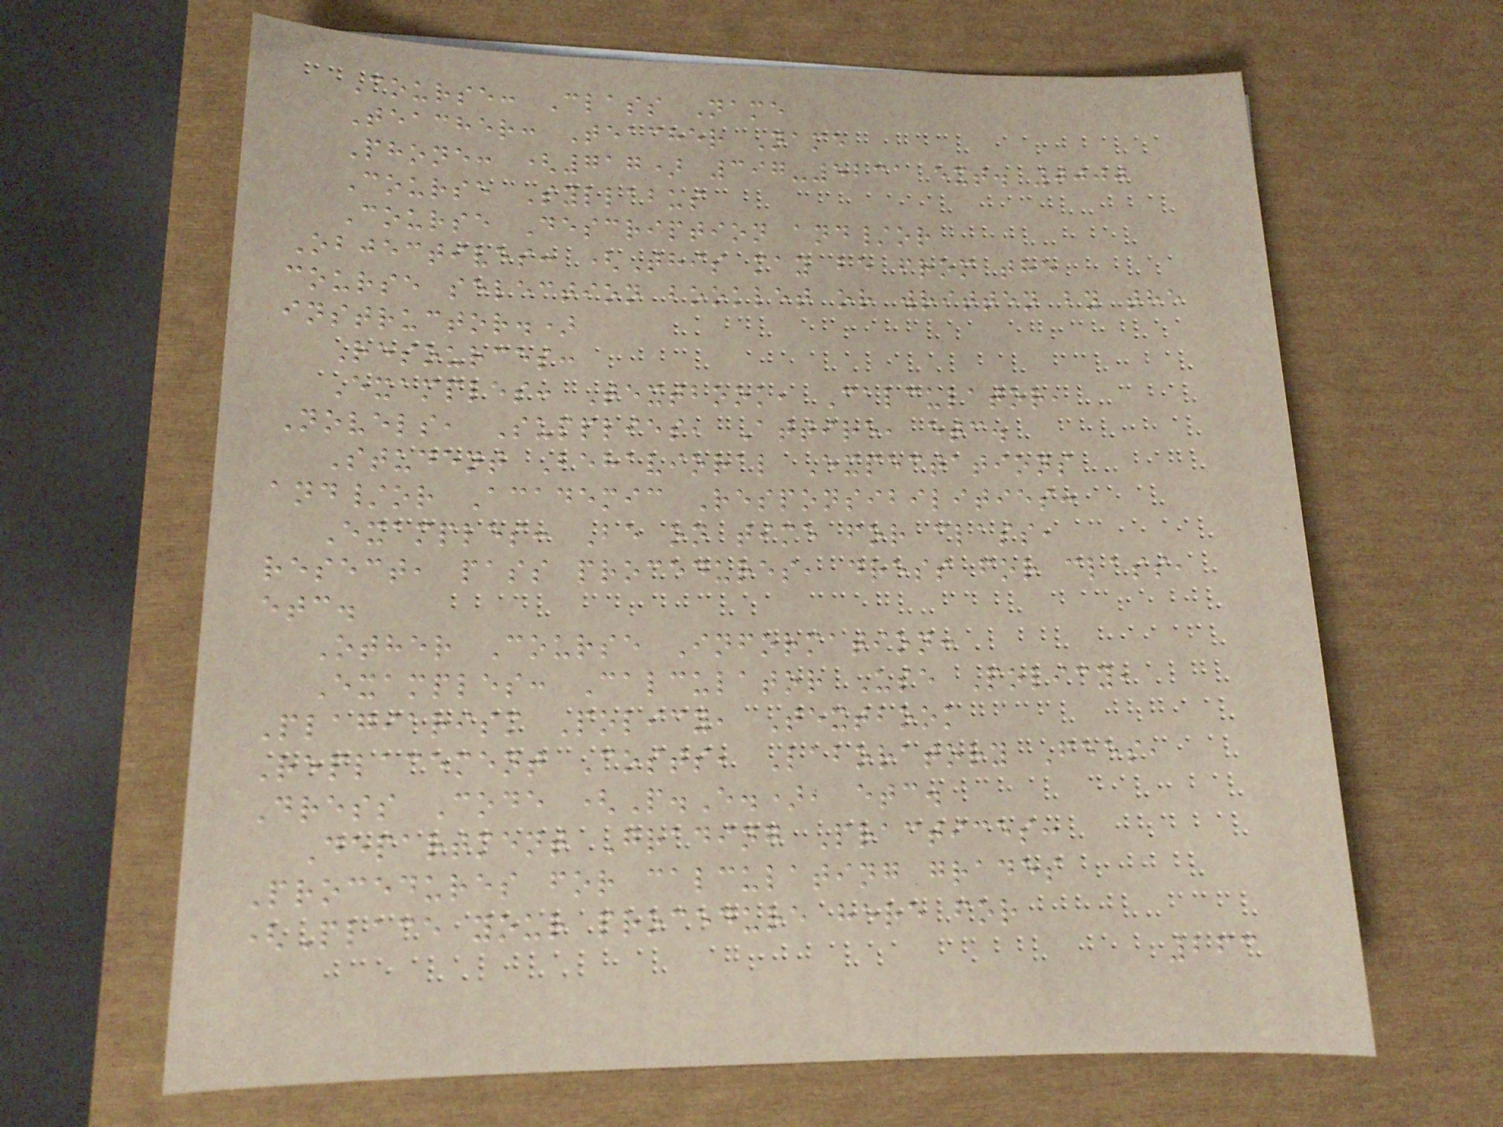Course: Class Name
Teacher: Teacher Name
Phone: (717) 397-5231 ext. 0000
Course Syllabus
Course Description and/or
Objectives: (This may be from the
course selection booklet or written by the
instructor.)
Resources:
Examples: Textbook, Calculator,
Novels, Supplies, Attire, etc.
Student Behavioral Expectations
and/or Academic Responsibilities:
Examples: Be on time for class,
resect, pass procedures, dress for class,
etc.
Other Course Information:
Examples: Calculator Use Policy,
Plagiarism Policy, Textbook
Replacement Costs, Laboratory Fees,
Dress Code (P.E.), etc.
Department Grading Practices:
Procedures for calculating grades
(Place your procedure here for
263
